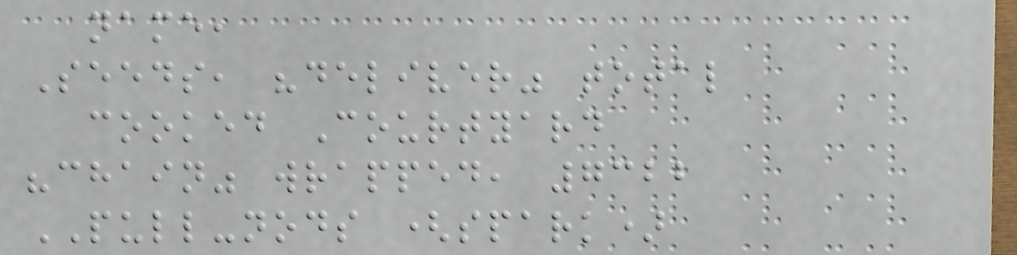name,
Seeds, "deliver" total
cooked Courtyard
"chain" wrapped, 7322
PULL-nods (spark)
